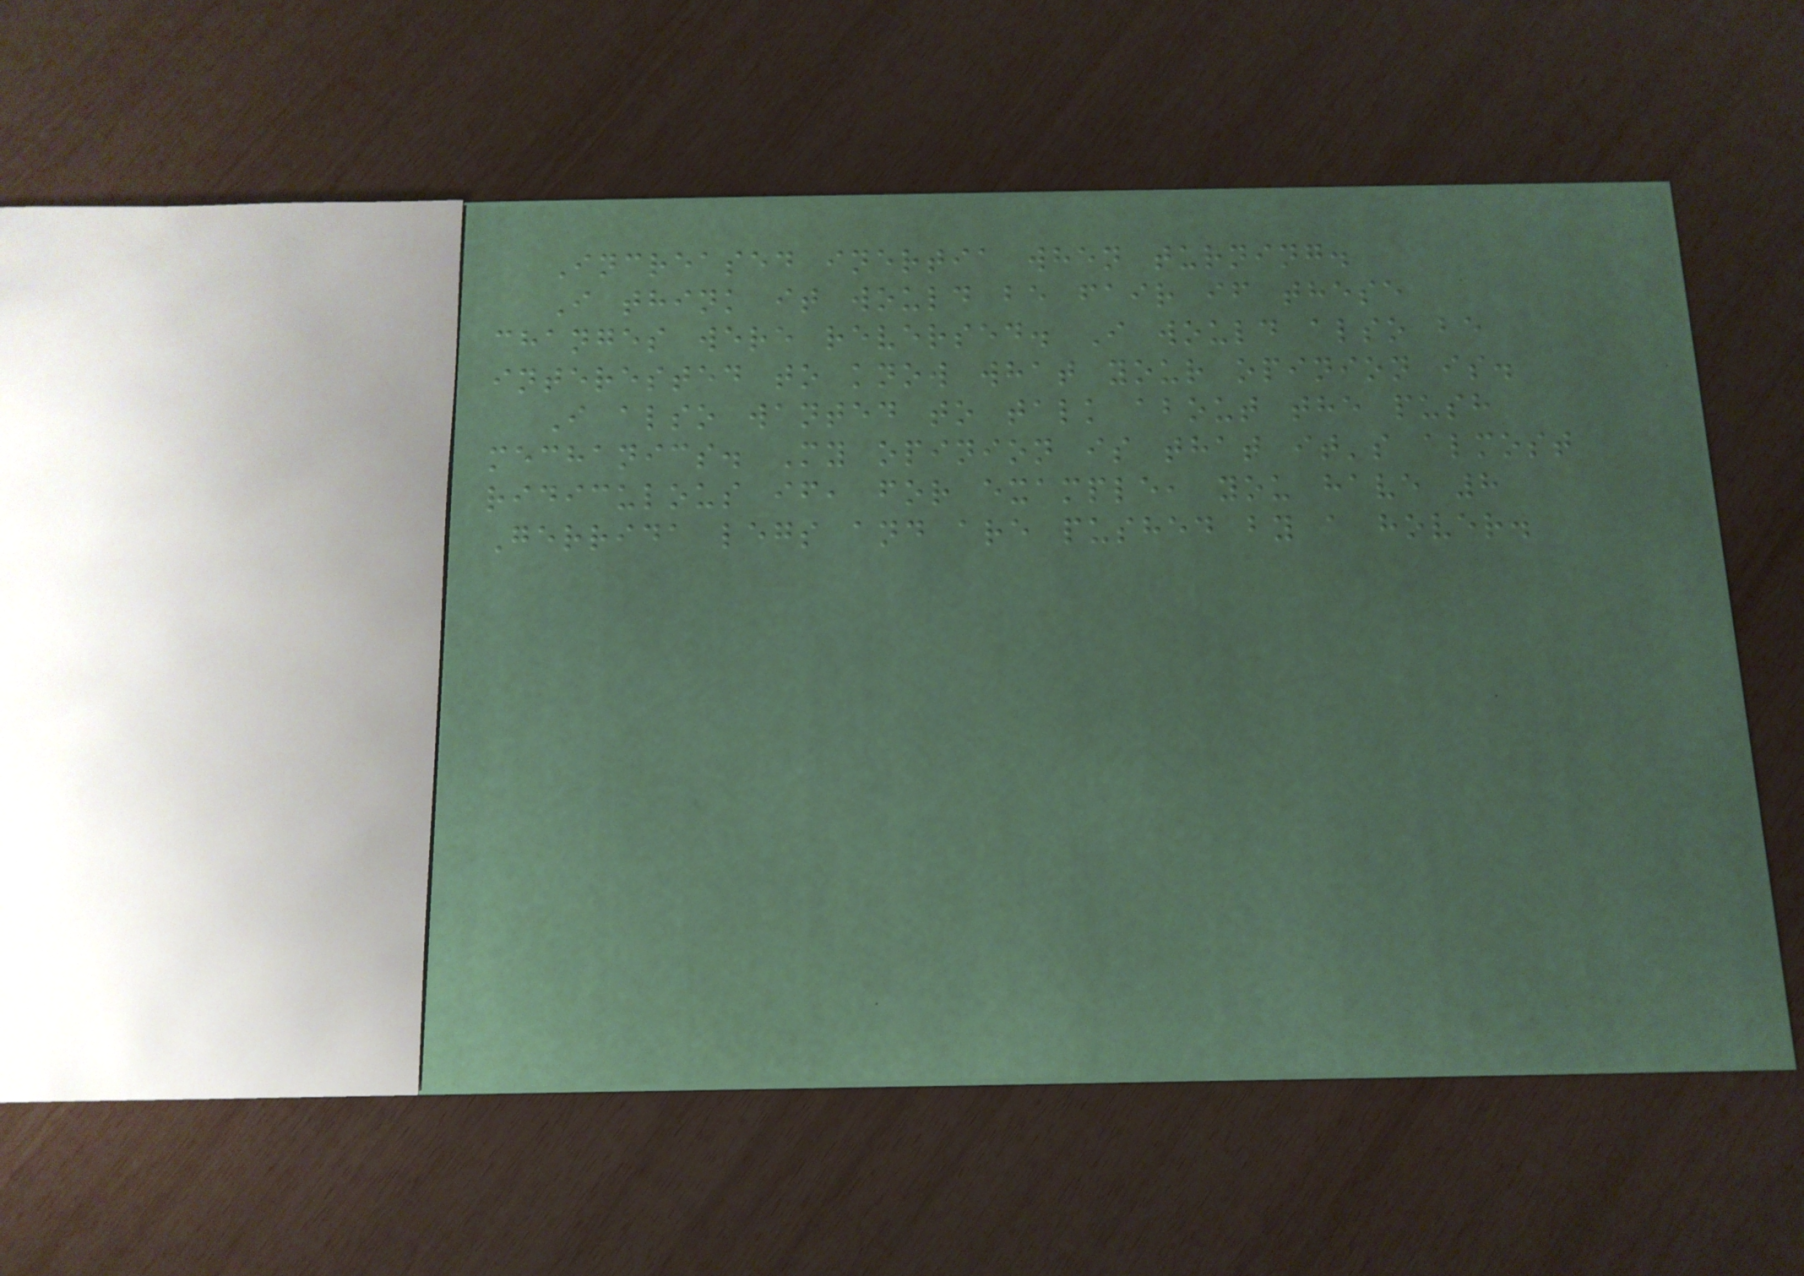Increased inertia when turning.
I think it would be fair if these
changes were reversed. I would also be
interested to know what your opinion is.
I also wanted to talk about the push
mechanics. My opinion is that it's almost
ridiculous if, for example, you have 8
Gerrida legs and are pushed by a hover.
